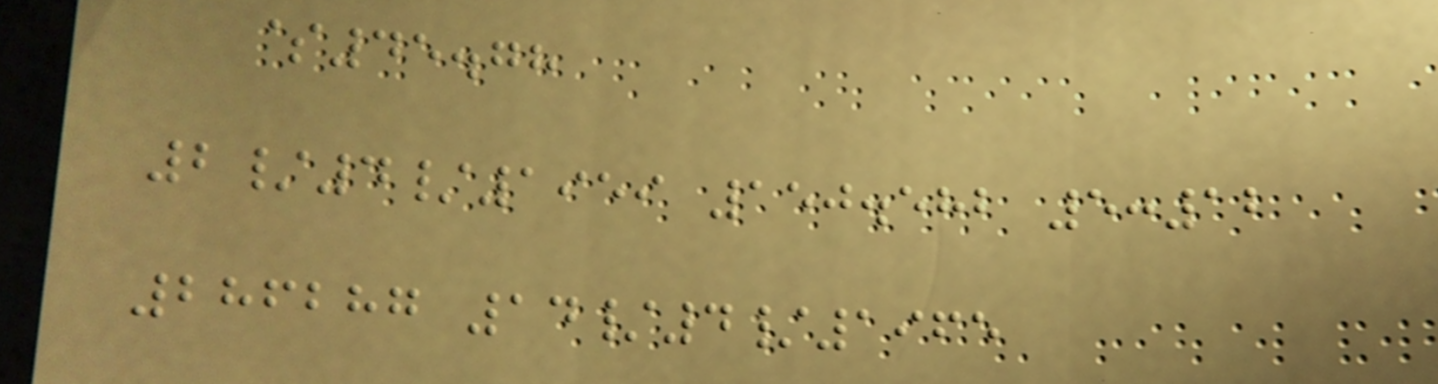$45.78
2/4/1959 150.582 5:12
286287 14/4/1965
